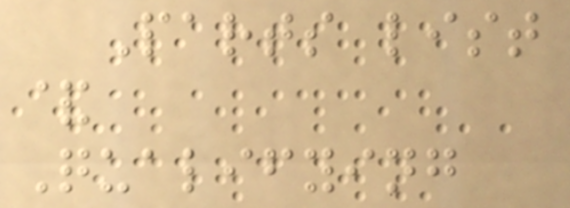Parts list
&
Qualifying
